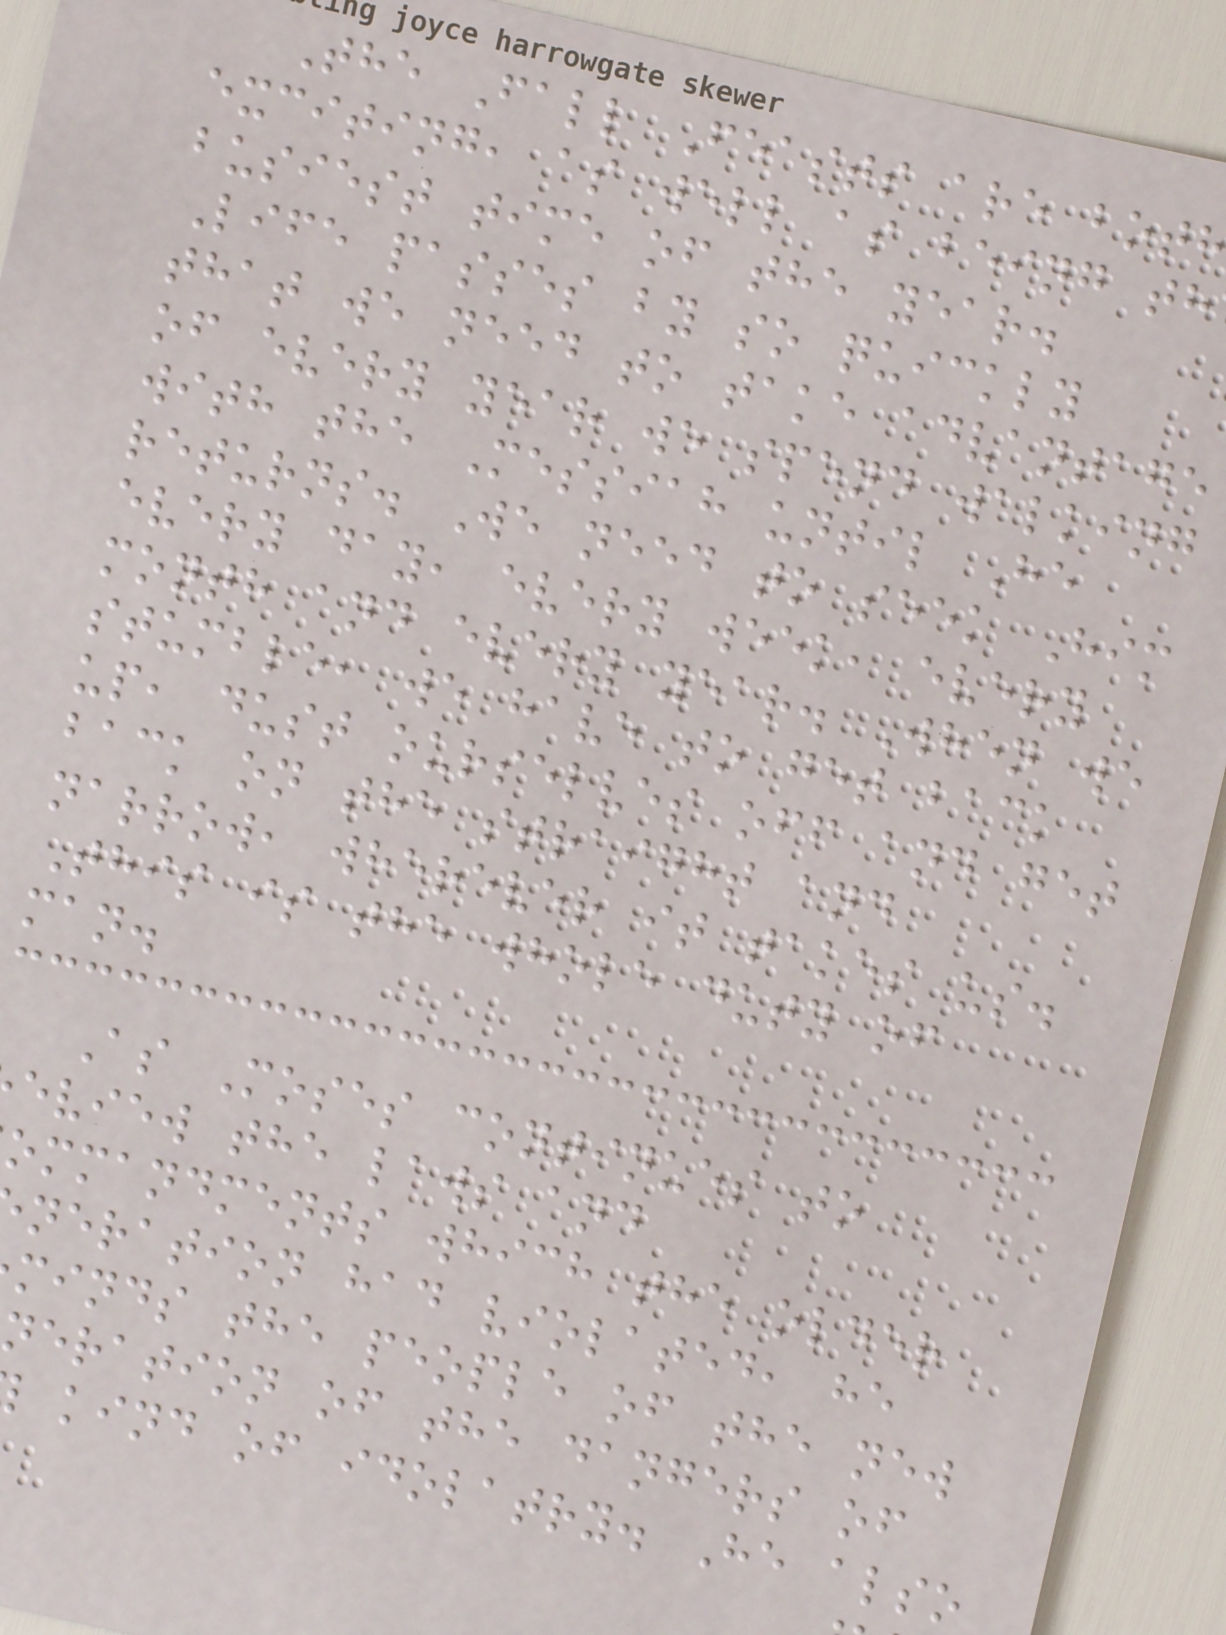The Fall Feasts are bot
exciting, as well as being th
busiest time of the year.
Life passes by so quickly
that we need to take advantage
of every year we spend walking
with the Messiah until He
returns. We need to seek Him
every day, every week, every
month and every year. When we
stumble, we have to get back
up, dust ourselves off and get
back on the straight and
narrow, wherever it takes us.
This is the whole duty of
man.
As Moses continues to
eview the laws and
ommandments which the older
neration had violated, he
minds the people of the new
neration of the dangers of
kind of idolatry. He also
